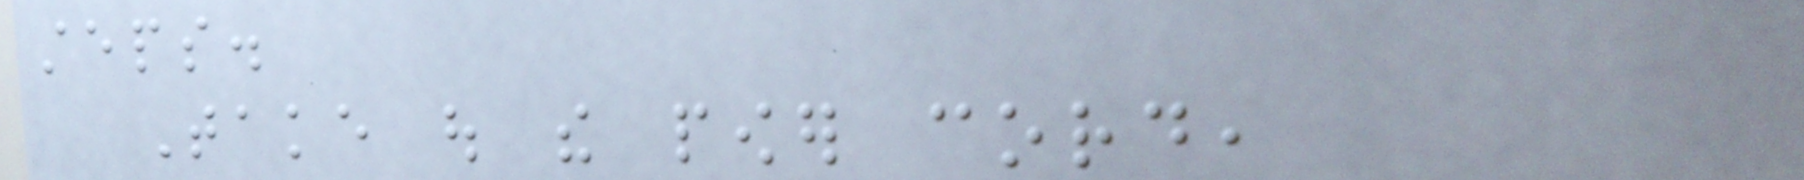steps.
Take out the power cord,
